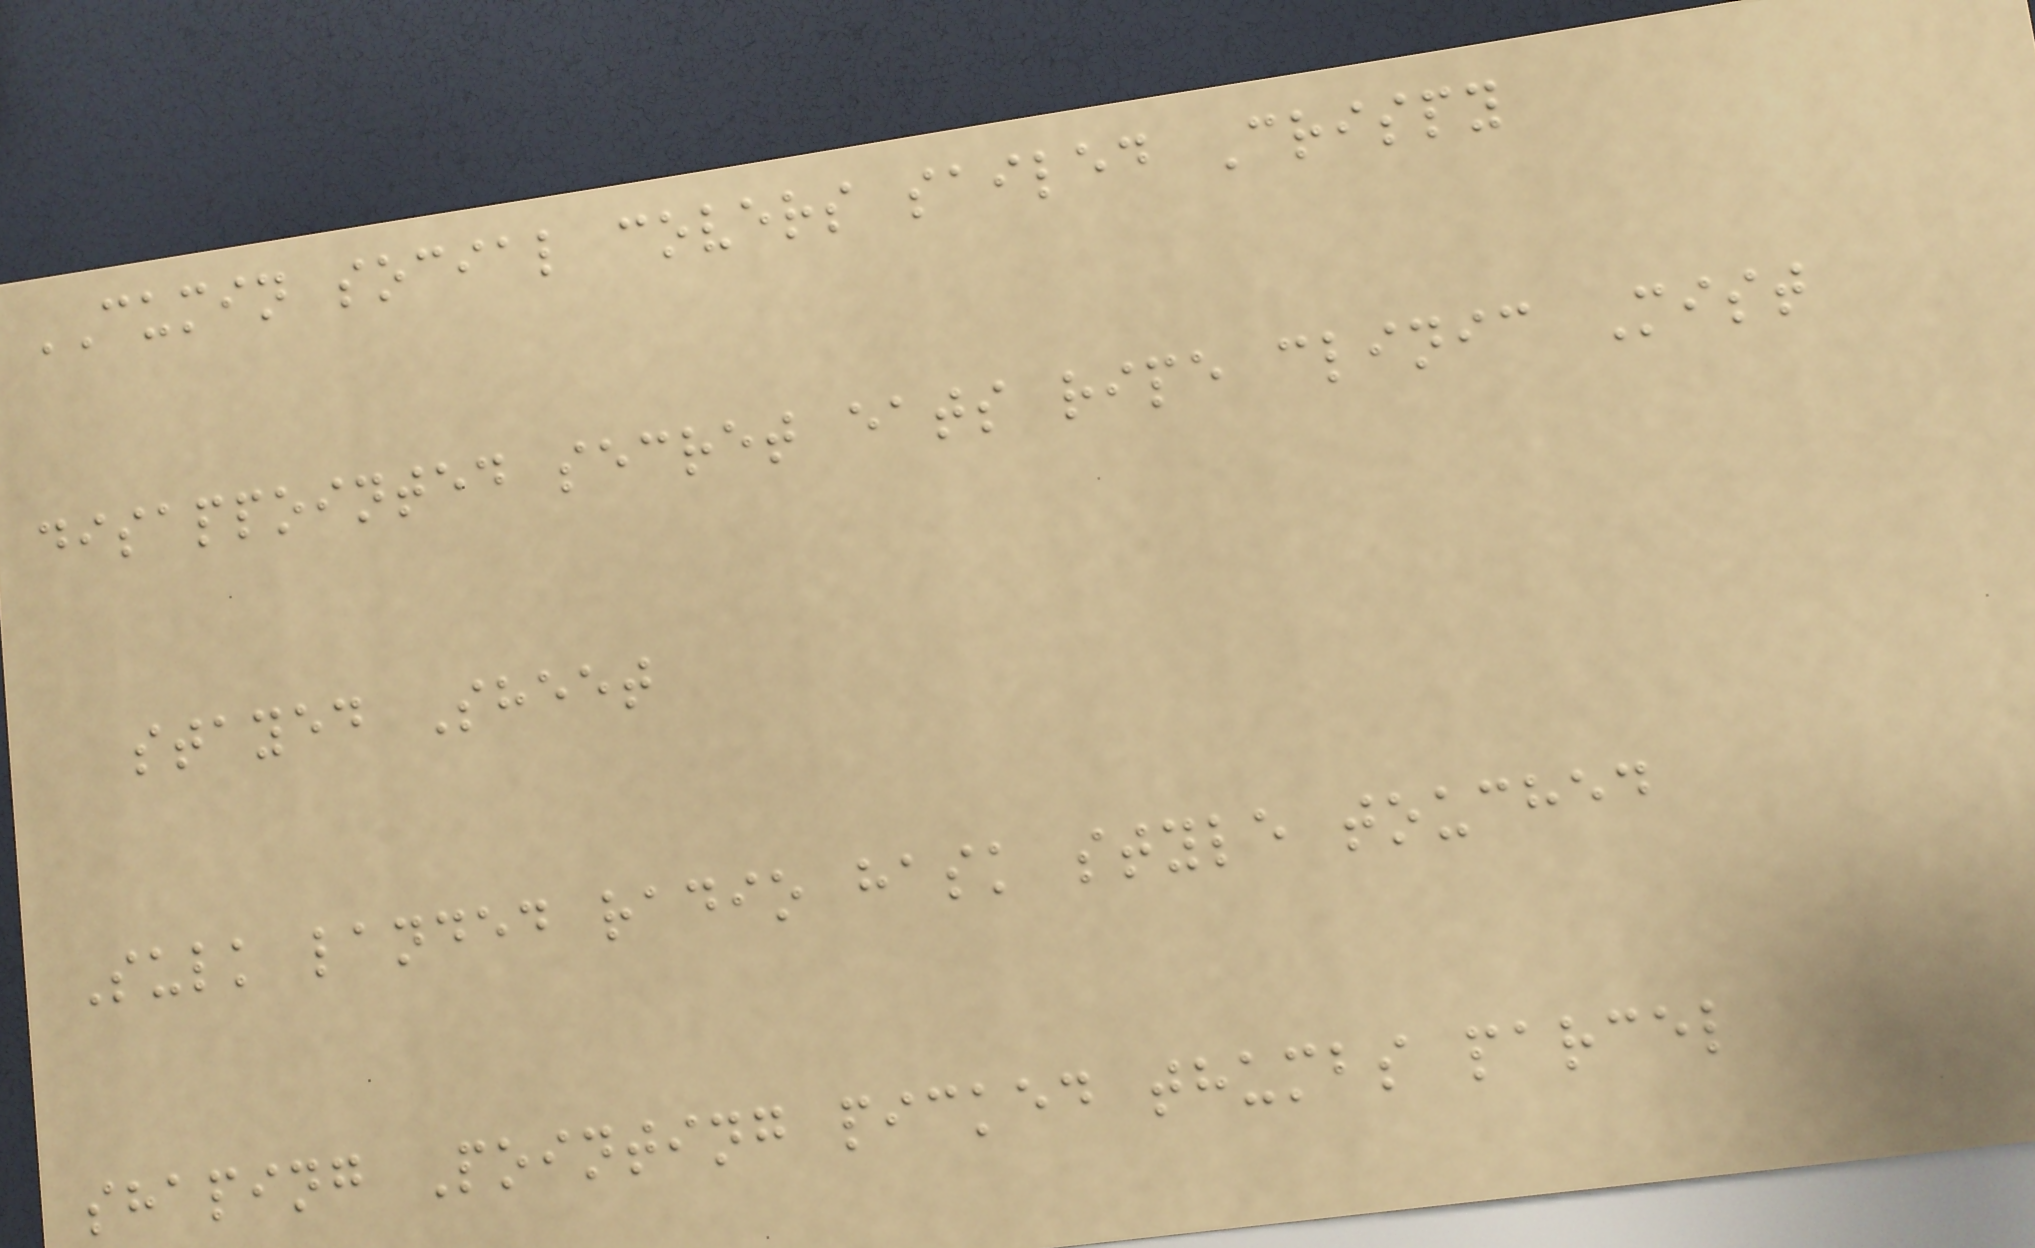CUMIN social covers sailed Crispy
disappointed secret eats ripe clinic Mist
stayed Sheet
Sulk landed radio hask style touched
shaping Pointing picked thumbs parcel
